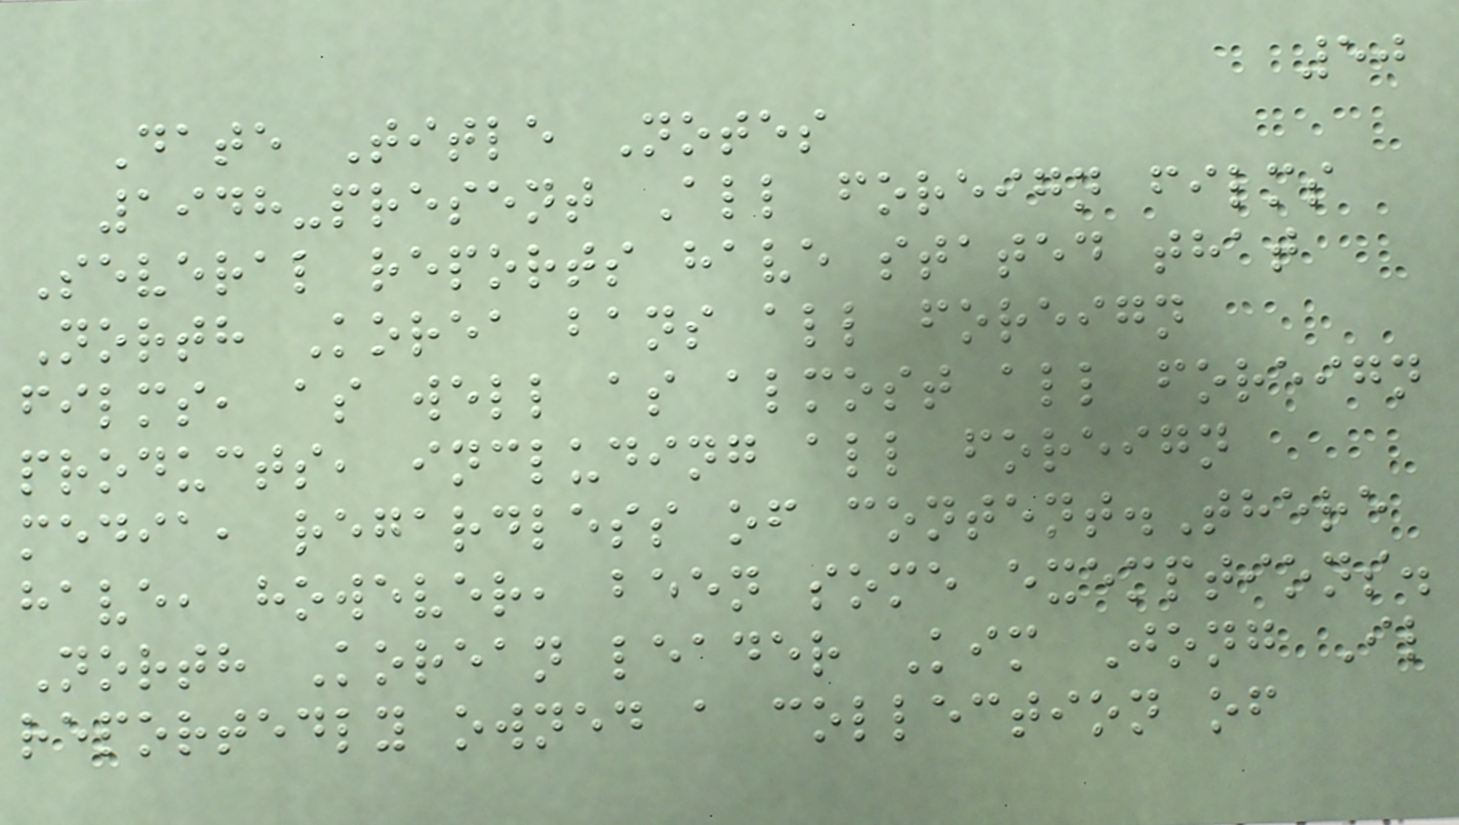50
Date Title Notes
1948-present All foreign films
Several reports have stated that
North Korea bans all foreign
films, as well as almost all foreign
products, including all foreign
media, regardless of content.There
have, however, been some exemptions.
North Korean leader Kim Jong Il
reportedly owned a collection of
